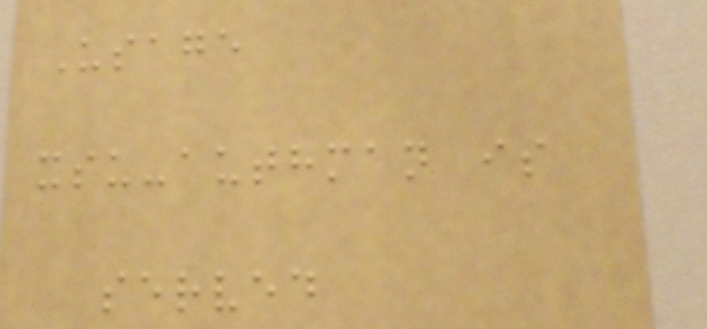Usage
xsu-authman is
served
